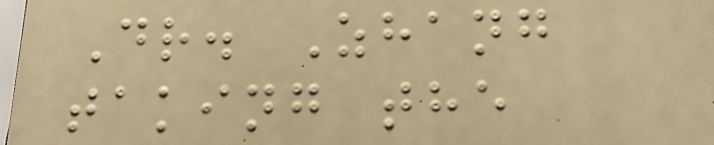Dr. Zhang
taking the
